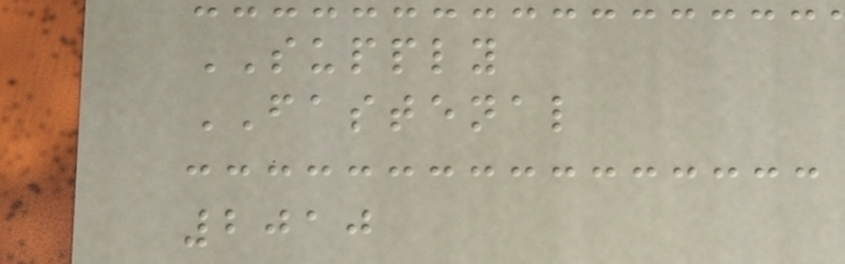SUPPLY
FASTENAL
2010
